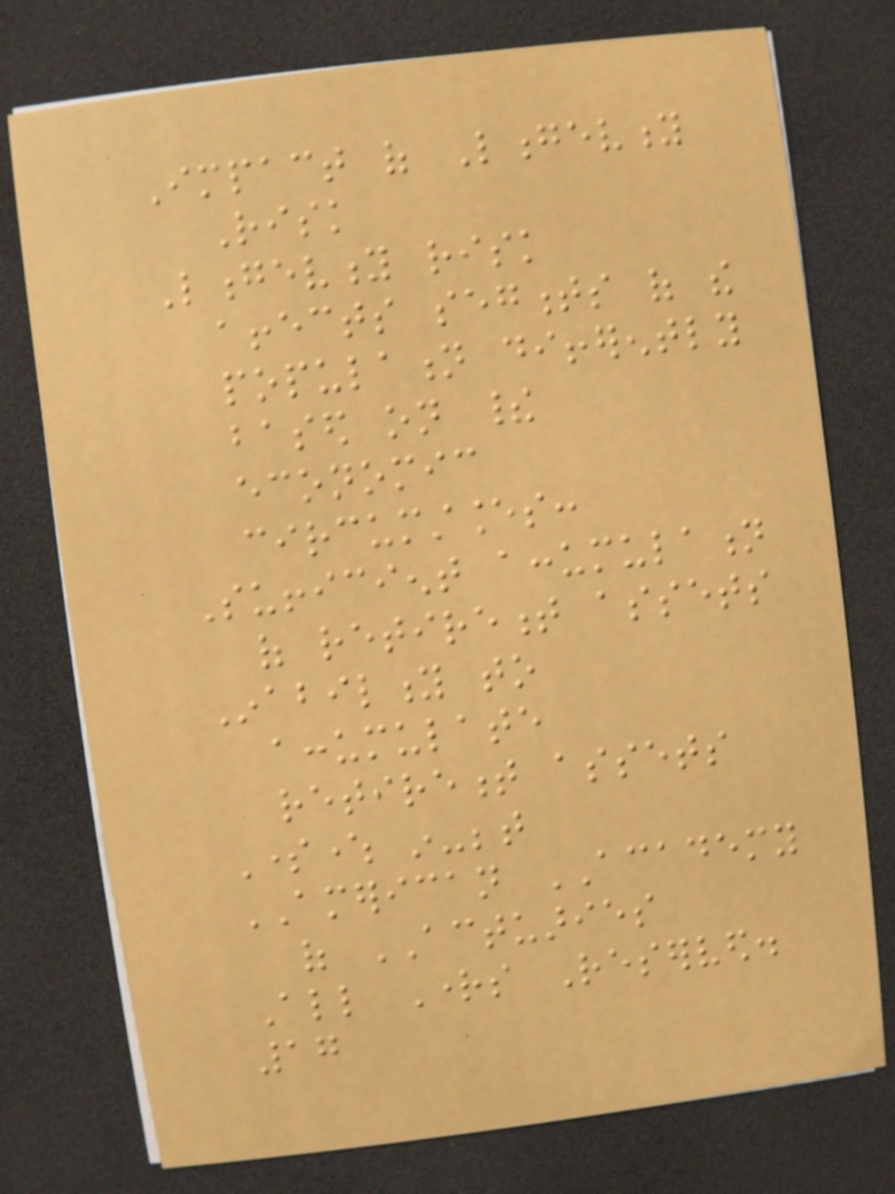Impact of Longevity
Risk
Longevity risk
affects segments of the
population differently
based on their
economic
circumstances:
Sufficient accumulation
of retirement assets
Inability to
accumulate
retirement assets
Somewhere in-between
AMERICAN ACADEMY
of ACTUARIES
All Rights Reserved.
17
